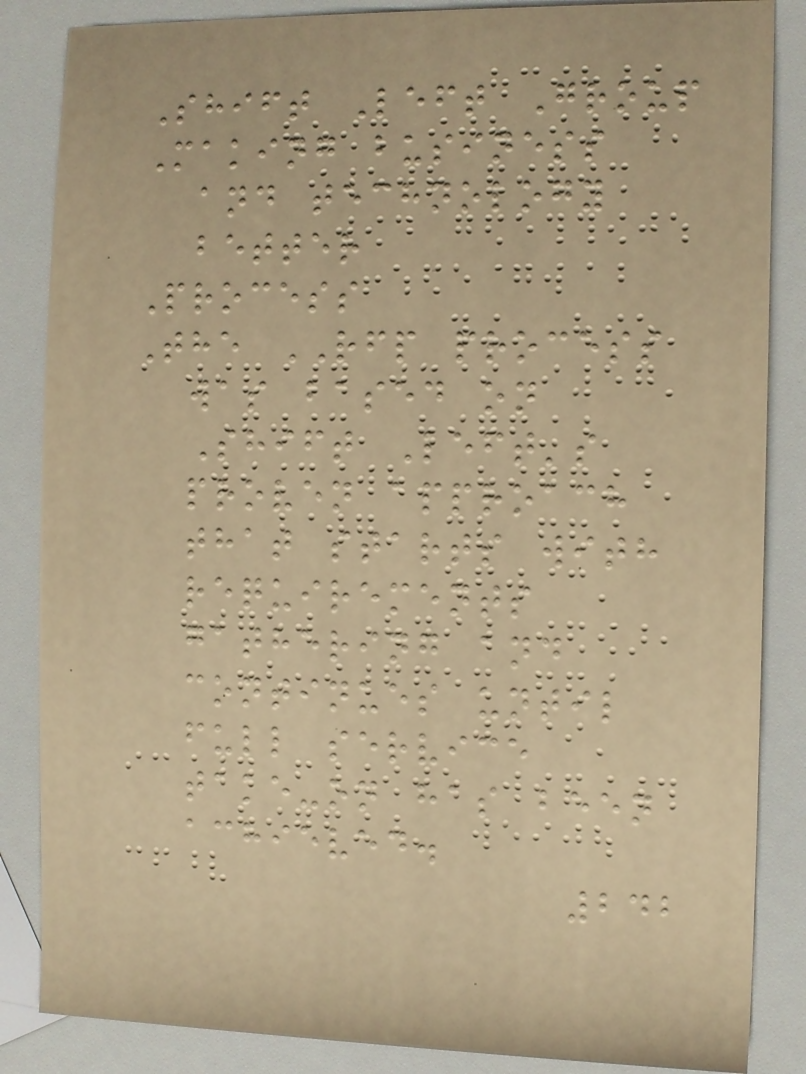Shift Left Group
Making business
and technology
better
Process
The RFP process
was based on
Shift Left's
proven approach
that starts with
requirements
gathering and
continues until
full service
take-on has been
achieved.
242
